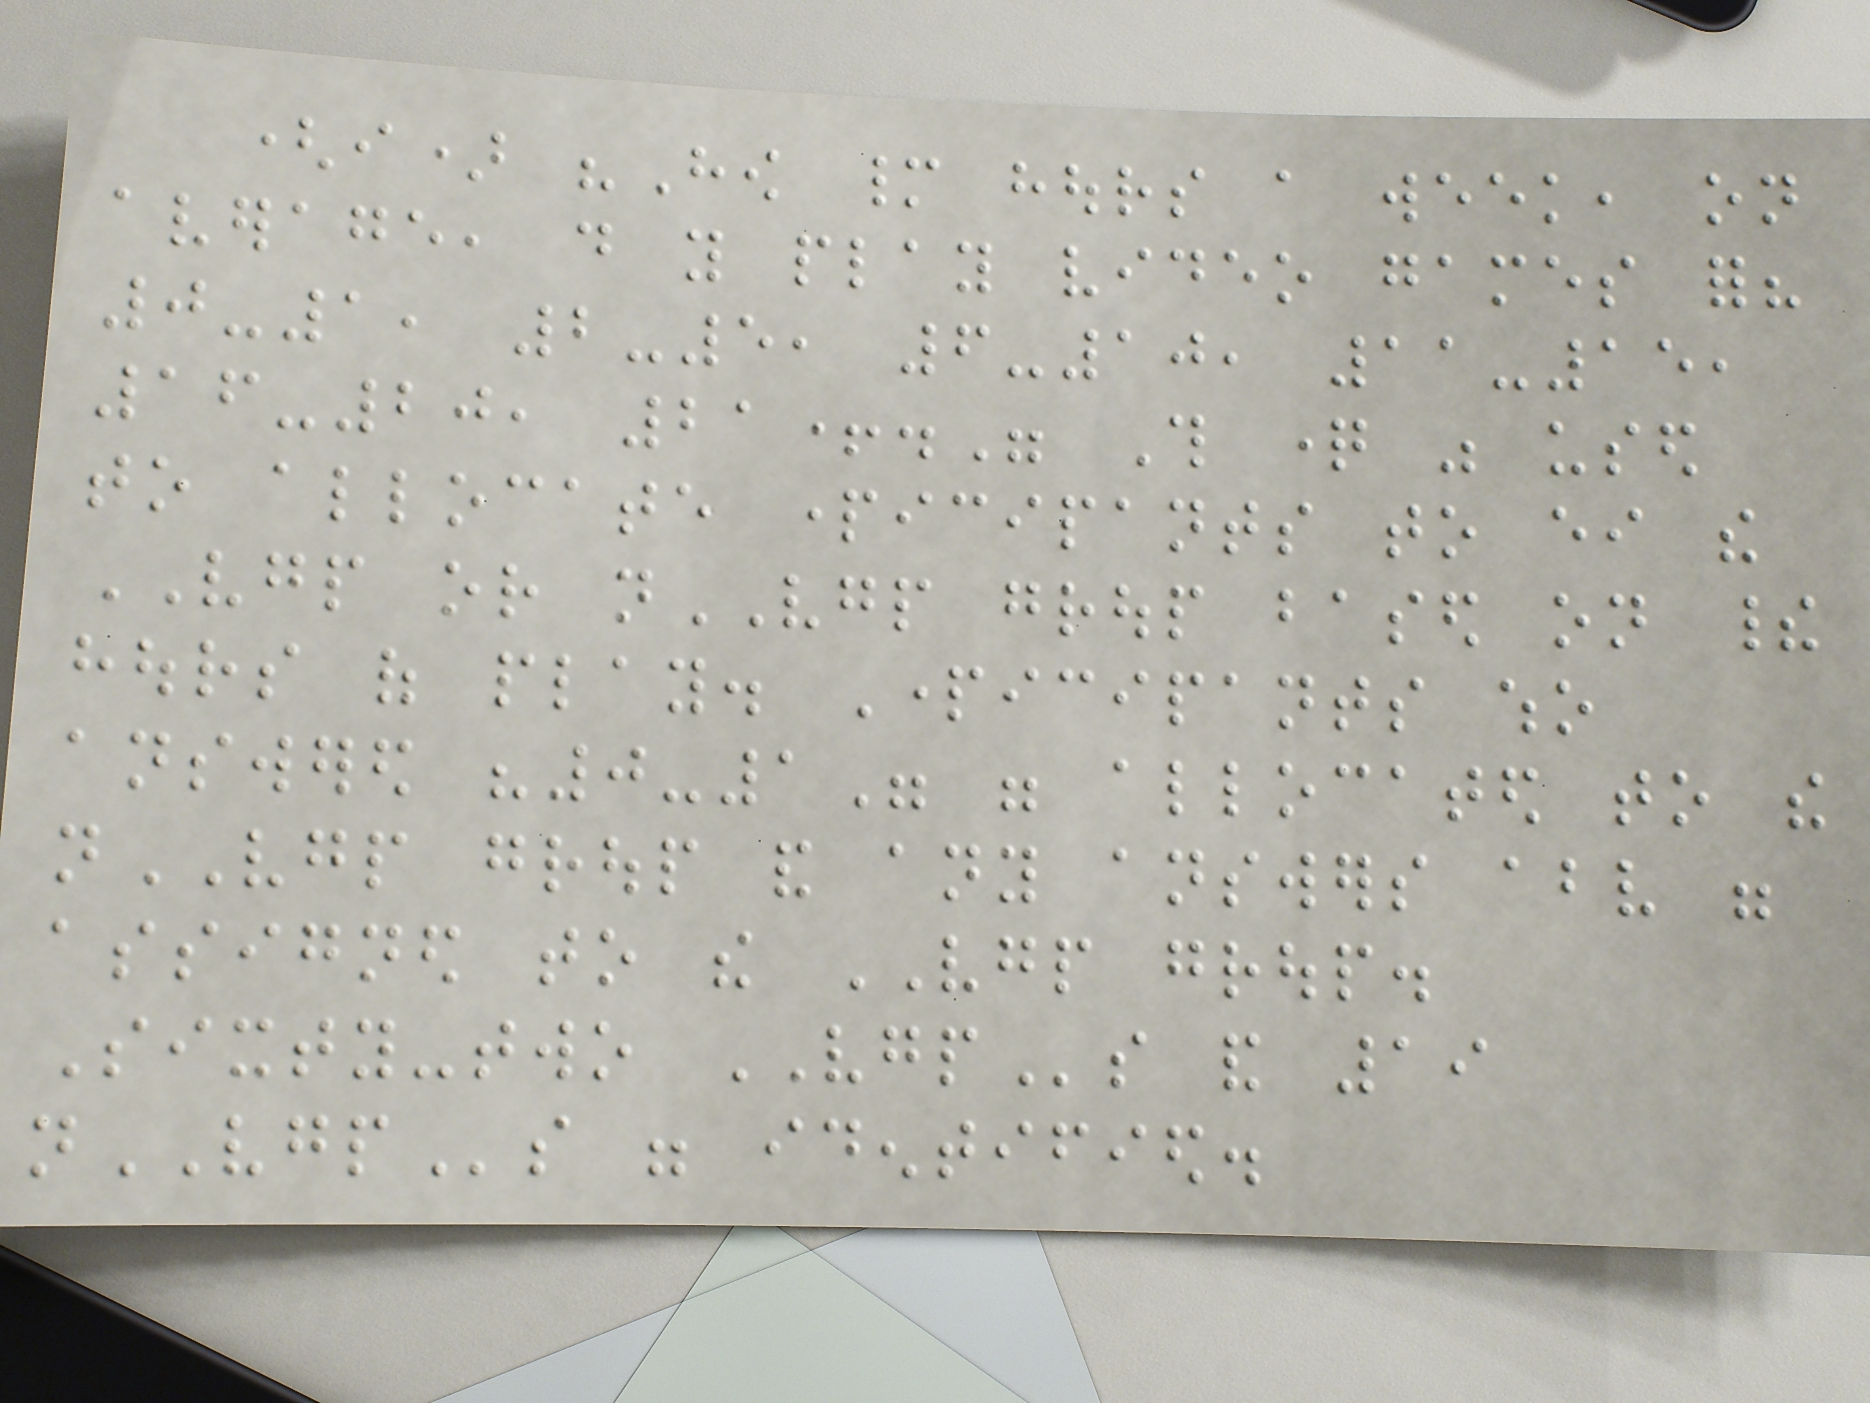(i) "How many hours a week, on
average, do you play video games for?
0-1, 2-5, 6-10, 11-15,
16-20, 21+." This question was used
to allocate participants to either the
VGP or nVGP group based on their
hours of play. Participants who
answered "0-1" were allocated to the
nVGP group and any answers above were
assigned to the VGP group.
Sixty-two VGPs and 19
nVGPs were identified.
